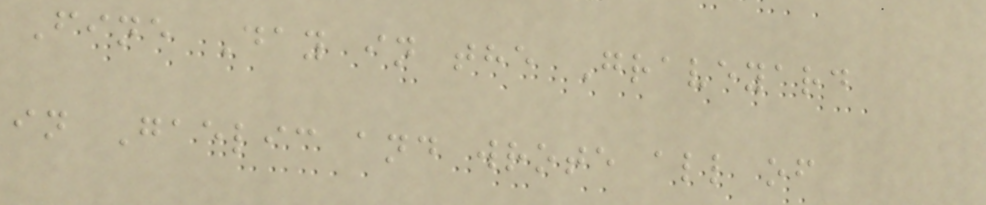Fine Day in the Graveyard
in Gaelic and wrote all of
